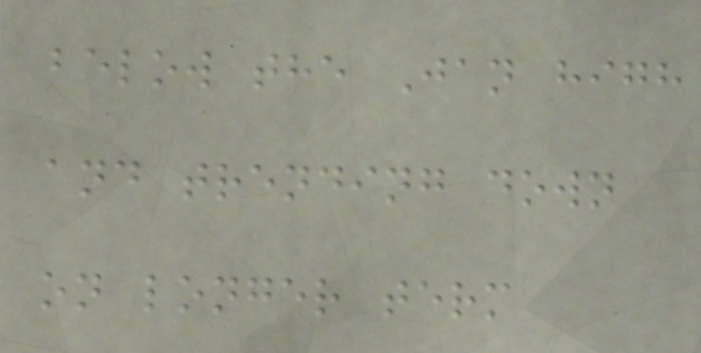below the Jan high
and trending down
on longer term
